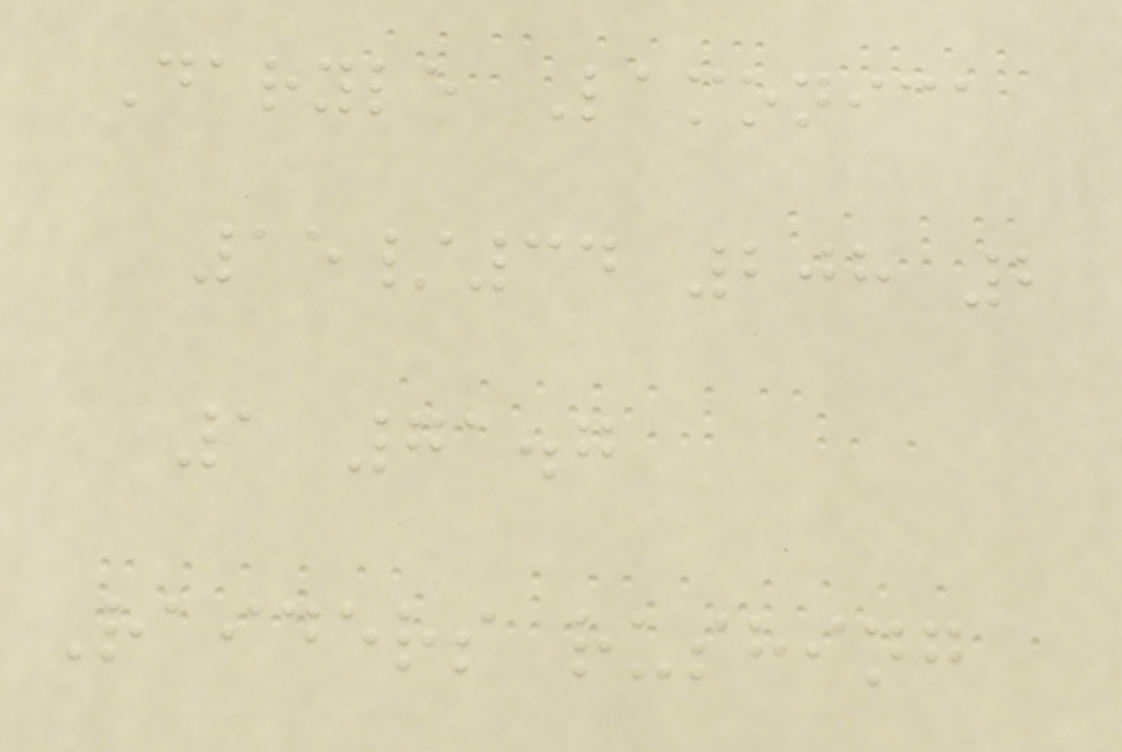Daryle Lamonica
15/34 208 2
1 71.7
Raiders rushing
